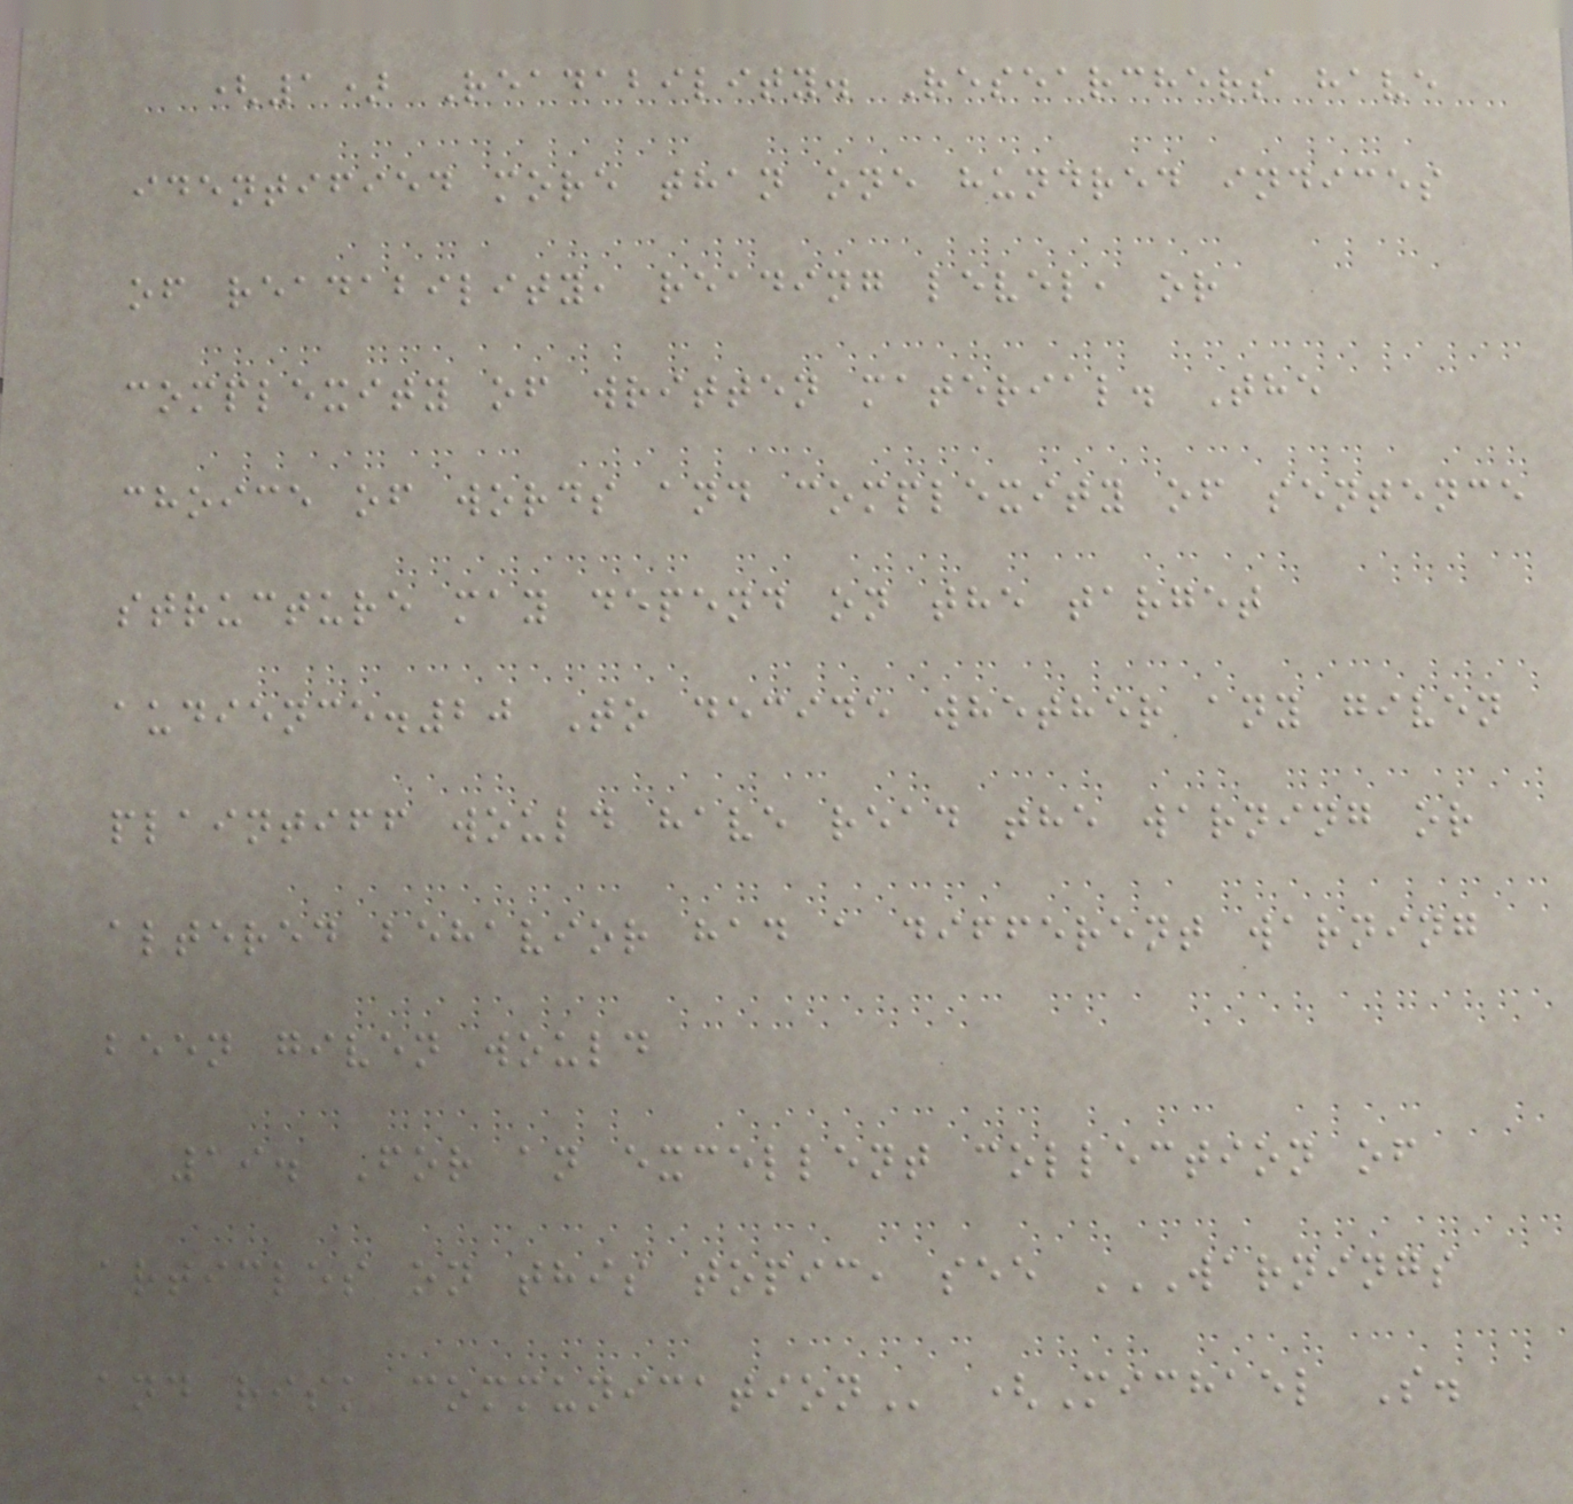(1) Readability. Researchers have
identified more than one hundred indices
of readability, reading level, or
complexity of written material. The
choice of words and complexity of sentence
structure may depend on the target
audience.20 To decide whether any given
plaintiff would have read the warning or
altered behavior had a different warning
been given would
19. For an excellent collection of
articles on this topic, see WARNINGS
AND RISK COMMUNICATION (Michael S.
